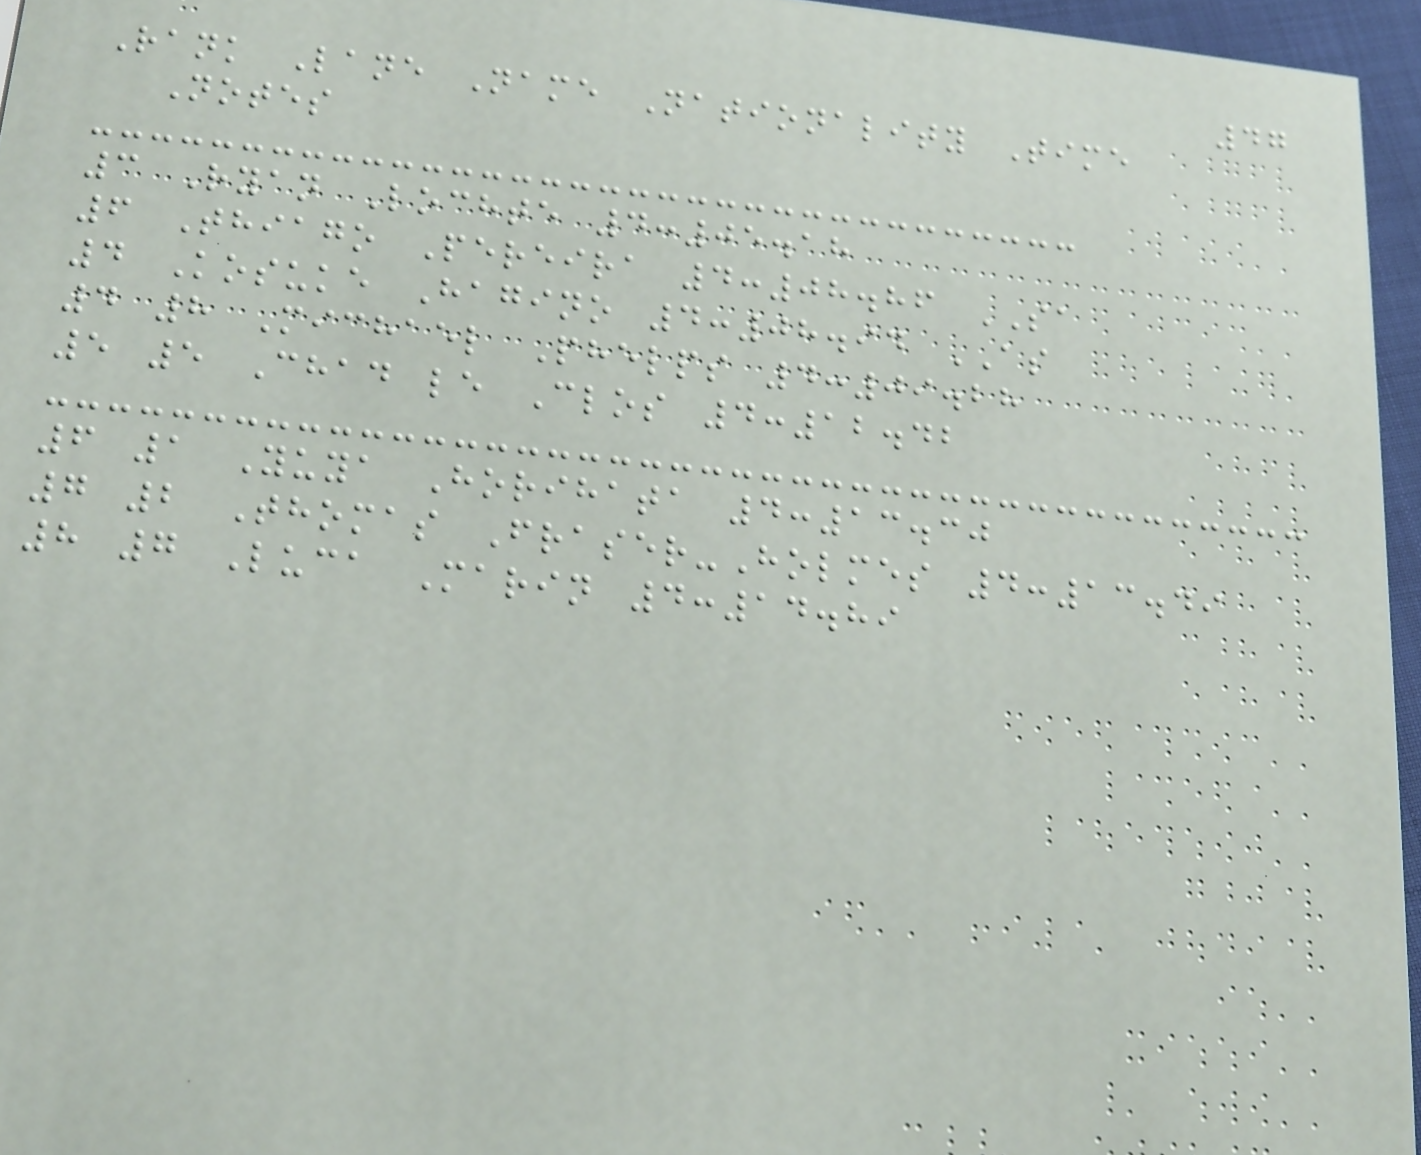47
Rank Lane Name Nationality Time
Notes
3 Ryan Lochte 4:05.18
6 Thiago Pereira 4:08.86 SA
4 Kosuke Hagino 4:08.94 AS
4 8 Michael Phelps 4:09.28
5 5 Chad le Clos 4:12.42
6 1 Yuya Horihata 4:13.30
7 2 Thomas Fraser-Holmes 4:13.49
8 7 Luca Marin 4:14.89
